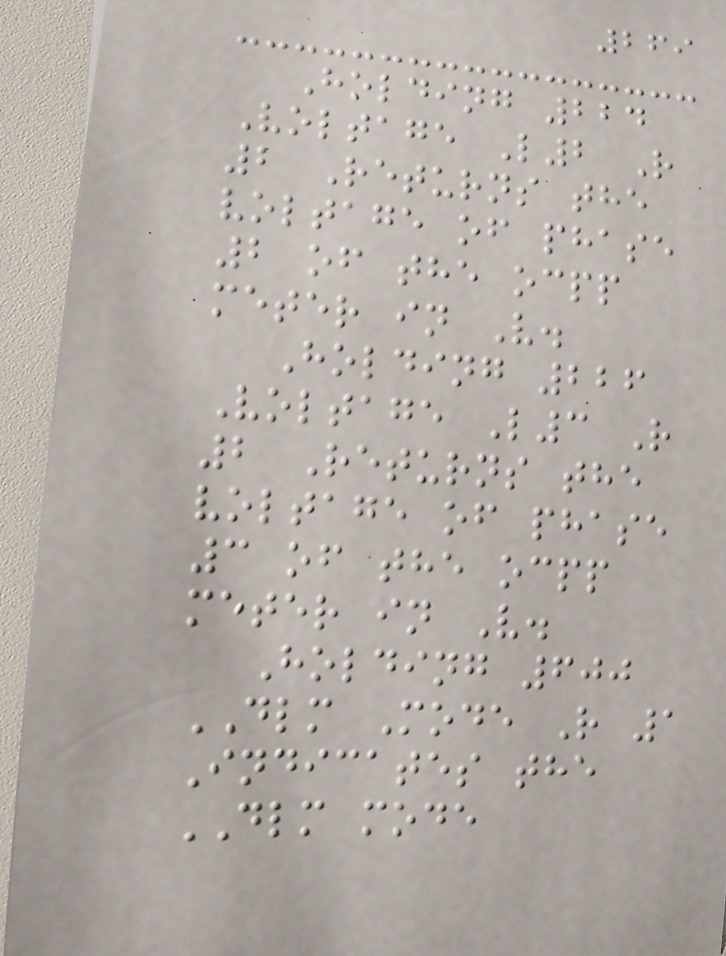269
Holding 224
Voltage L2 R
2 Returns the
voltage of phase
2 of the ocpp
meter in V.
Holding 226
Voltage L3 R
2 Returns the
voltage of phase
3 of the ocpp
meter in V.
Holding 600
DLM Mode R 1
Indicates the
DLM mode
